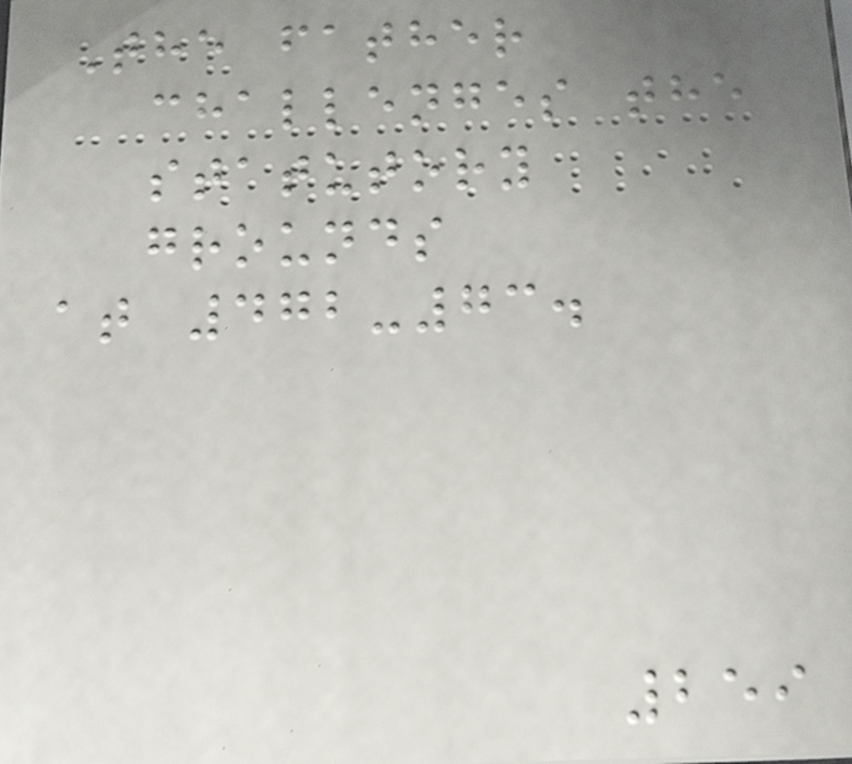The father
challenges the
statutory
grounds
at 472-73.
259
